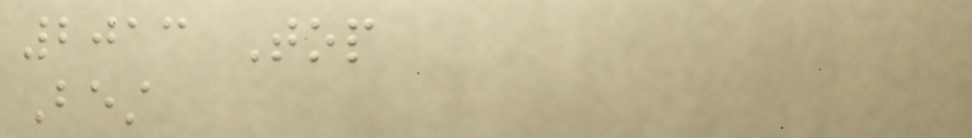2013 Top
Best
